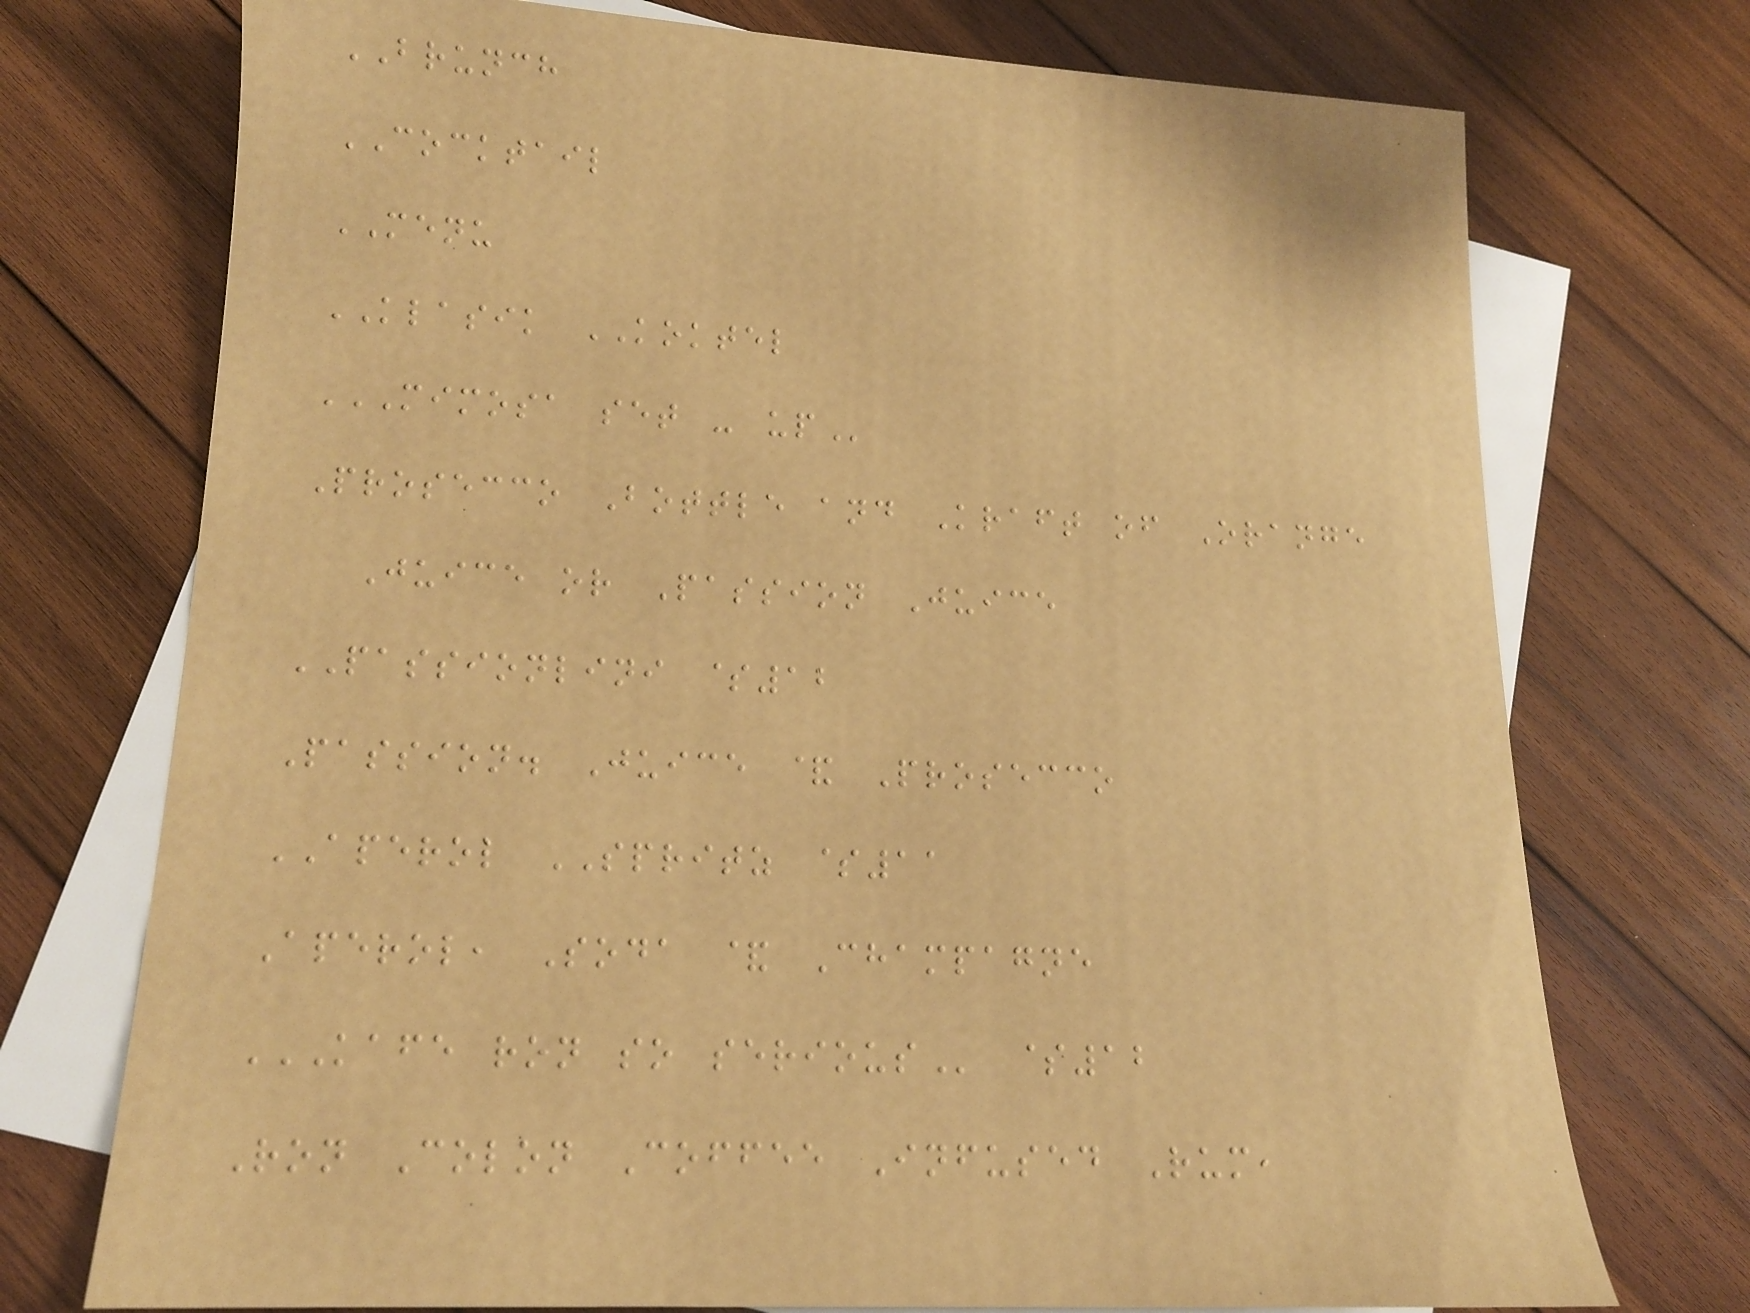BRUNCH
COCKTAIL
MENU
KLASIK KOKTEL
MIMOSA SET - UP
Prosecco Bottle and Kraft of Orange
Juice or Passion Juice
PASSIONLINI $12
Passion. Juice & Prosecco
APEROL SPRITZ $11
Aperol, Soda & Champagne
KAFE RON SO SERIOUS $12
Ron Colon Coffee Infused Rum,
